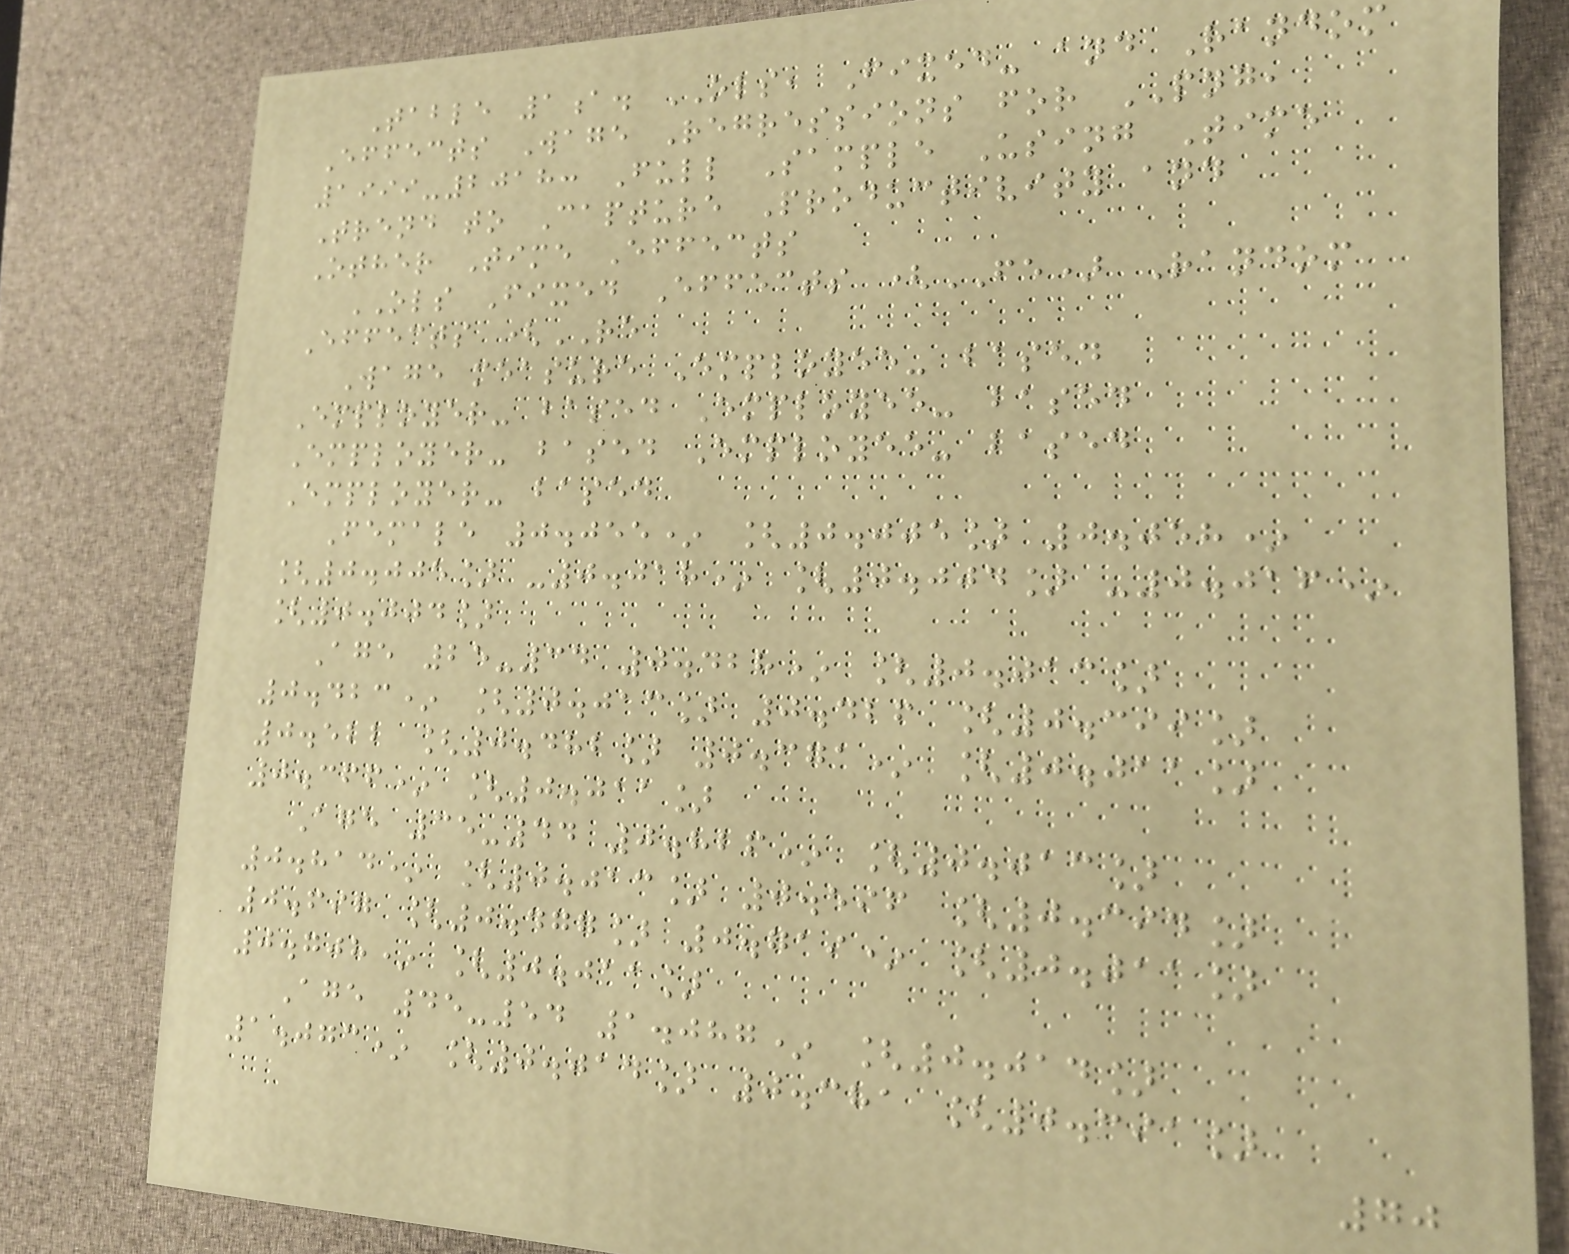Table 1a. OLS, Fixed- and Random
Effects Wage Regressions for PNG,
1999-2018: Full Sample Using Time
Trend to Capture Productivity and
Other Time Effects
OLS Fixed Effects (FE) Random
Effects (RE
Wage measure Employee- based
Employer- based Employee- based
Employer- based Employee- based
Employer- based
Female 0.055* [0.005] 0.058*
[0.005] -0.018* [0.004] -0.016*
[0.004]
Age 25-34 0.428* [0.013]
0.423* [0.013] 0.426 [0.399]
0.522 [0.482] 0.371* [0.011]
0.366* [0.011]
Age 35-44 0.826* [0.013]
0.814* [0.013] 0.596 [0.394]
0.697 [0.477] 0.719* [0.011]
0.708* [0.011]
Age 45-54 1.087* [0.014]
1.073* [0.014] 0.381 [0.391]
70
